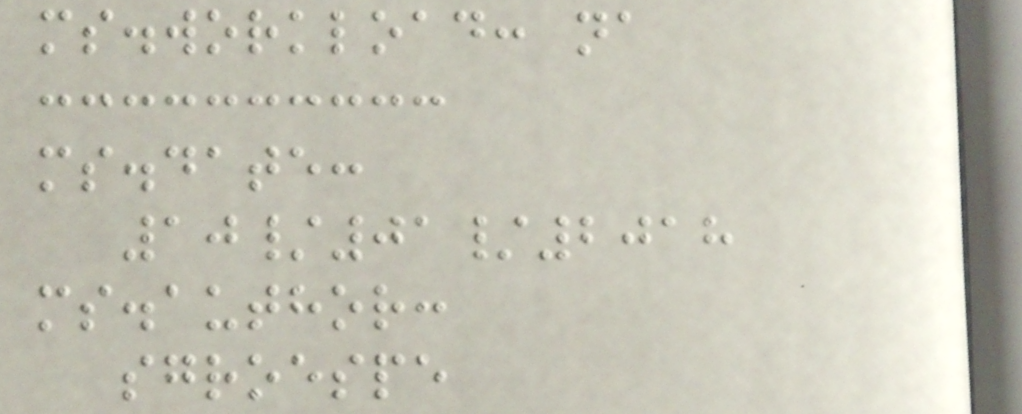ms.workload: na
ms.date:
10/01/2018
ms.author:
sgroespe
